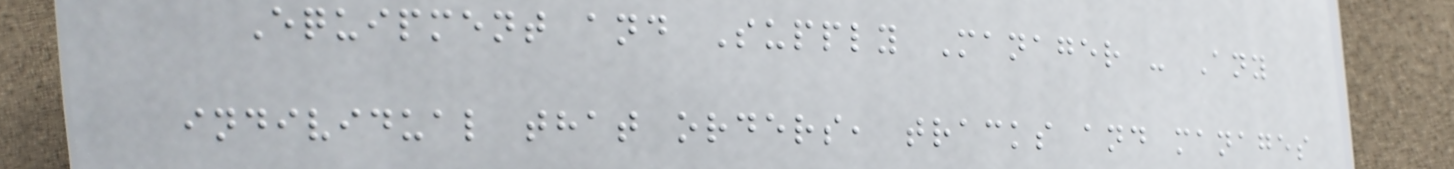Equipment and Supply Manager - Any
individual that orders, tracks and manages
